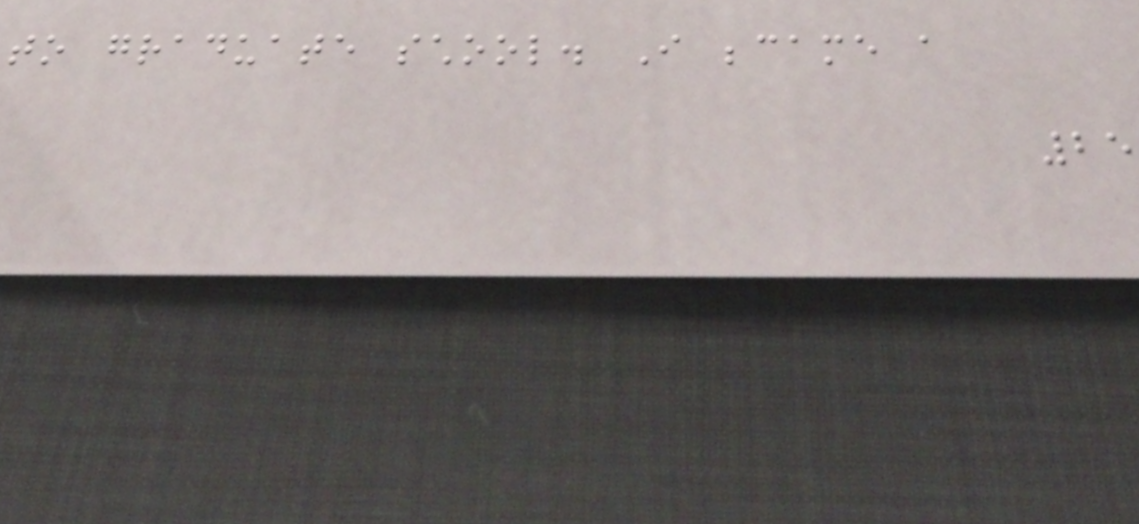to graduate school. I became a
25
